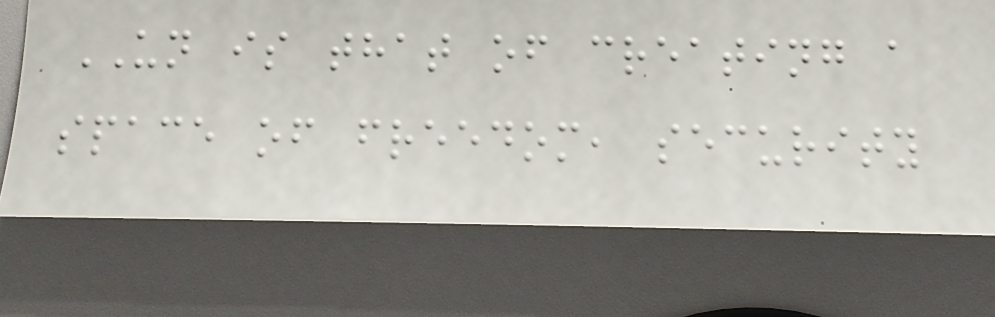UN is that of creating a
space of freedom, security
